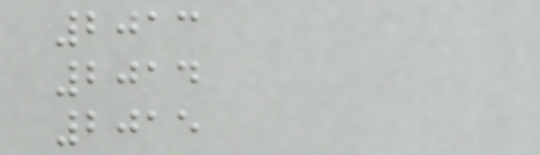2013
2014
2015
